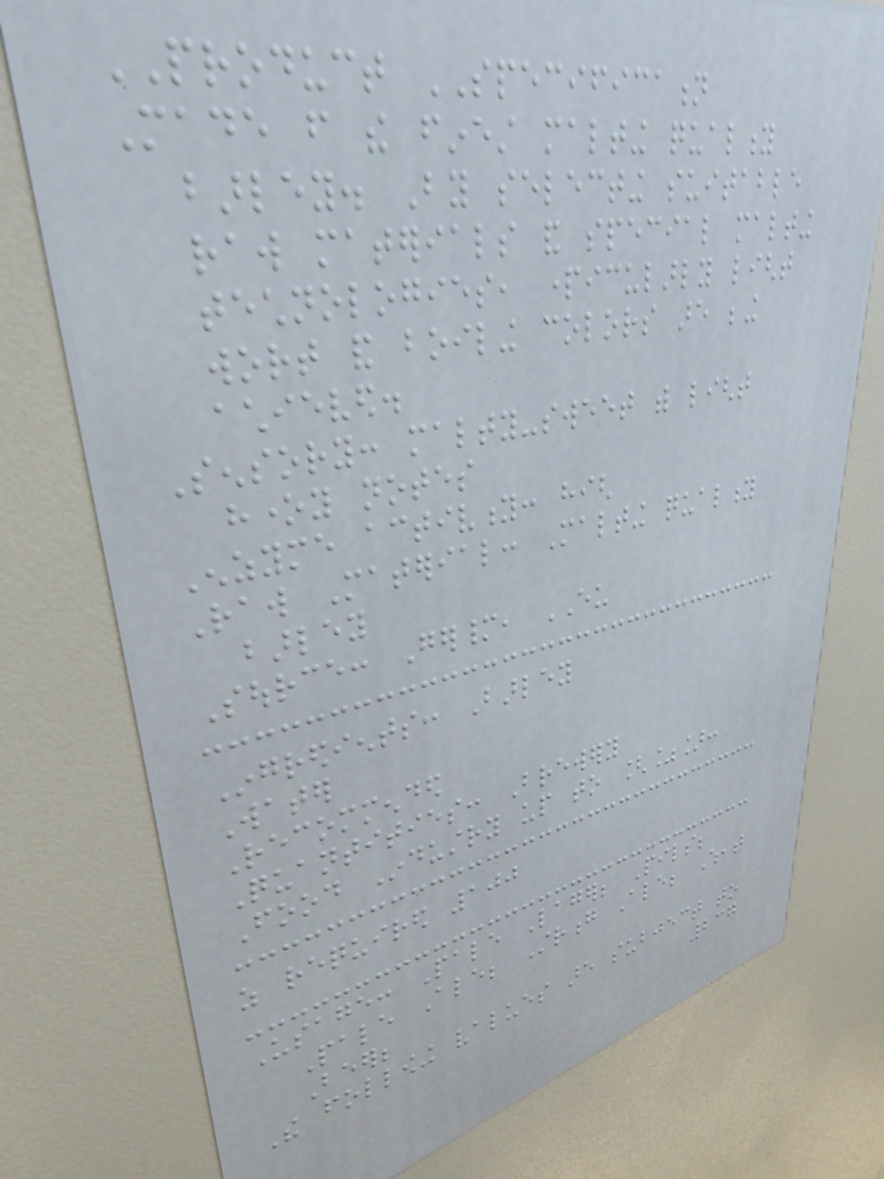PRODUCT SPECIFICATION
Made from the finest malting quality
barley. By selecting suitable
raw materials and special malting
technologies, particularly light
wort and boiling colors are being
achieved.
Sensory: malty-sweet with light
honey notes
Enzyme activity: high
Raw Material: Malting quality
barley
Source: Germany, EU
Ingredients: Barley
Water
Recommended
Quantities: Brewery
Food Industry up to [%]:
as required 100
Usage: Pale Lager; Pils;
Pale Ale; Strong Ale; Wheat
Beer;
The following values are subject to
237
